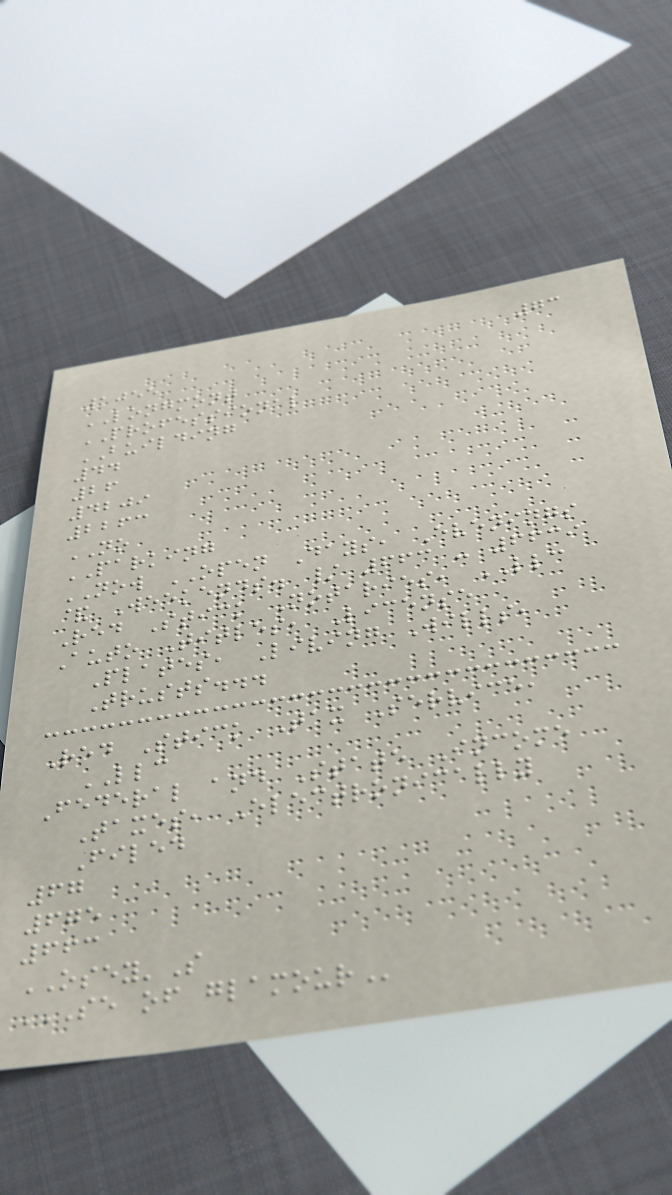73
1055
LONGMONT
PROFESSIONAL
BUILDING
44
26
4209
2263
NO
PARKING
NOW OPEN Days, Evenings
& Weekends. / 663 - 6639
Red Stick Notaries, LLC
Auto Titles, License
Plates, Living Wills,
Trusts...
Red Stick Tax Service,
LLC
Federal and State Income
Taxes, Electronically
Filed
67
675
663
OSEY'S
SE OF GLAMOUR
